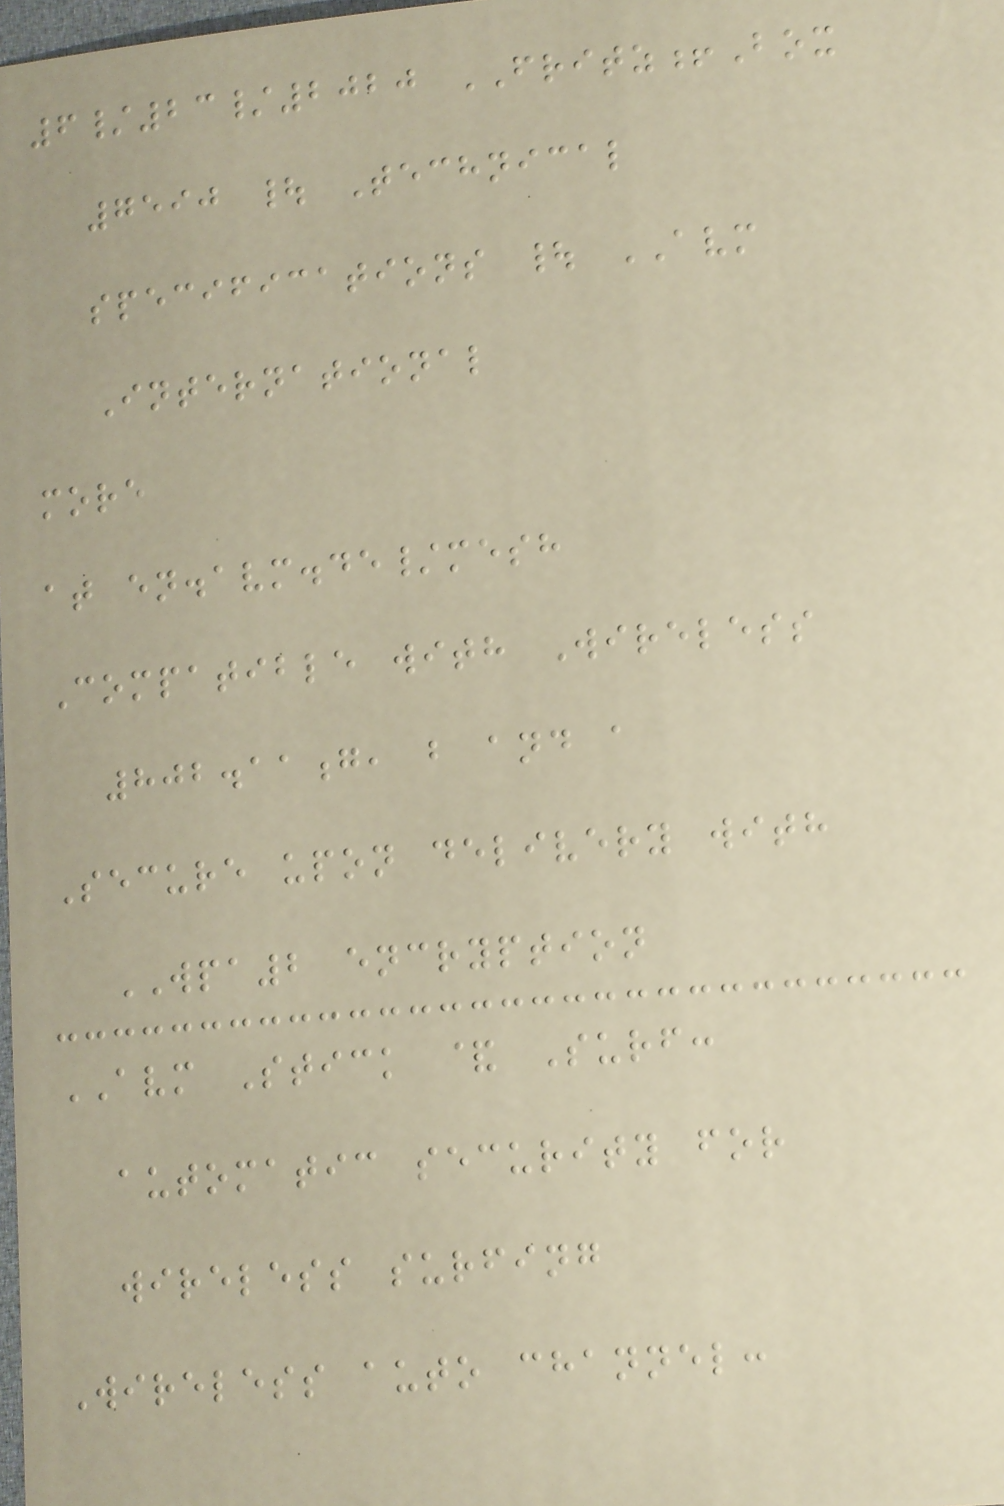6/23/2020 FRITZ!Box
7590 | Technical
specifications | AVM
International
more
at en.avm.de/mesh
Compatible with Wireless
802.11g, b and a
Secure upon delivery with
WPA2 encryption
AVM Stick & Surf:
automatic security for
wireless surfing
Wireless auto channel:
